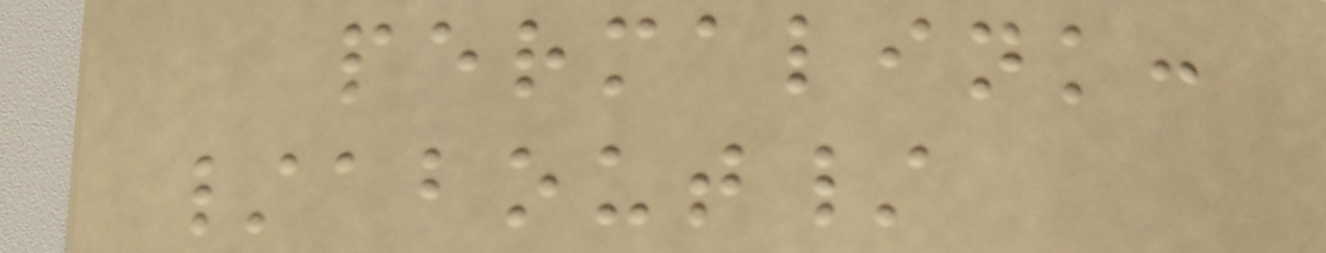permalink:
/about/
